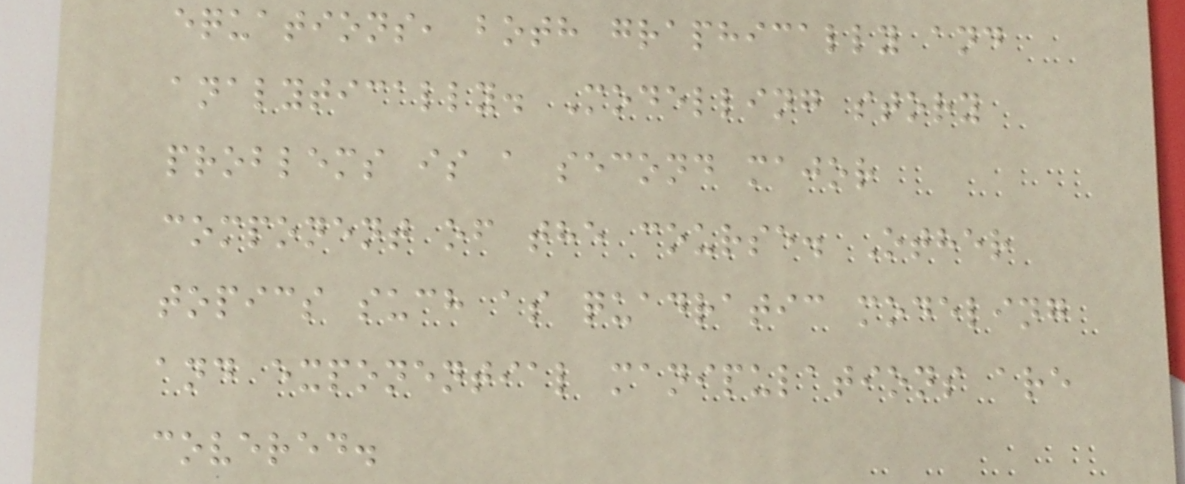equations, both graphically and
analytically. Modelling story
problems is a second major
component of the course. Other
topics such as quadratic modeling
and exponential manipulations are
covered.
